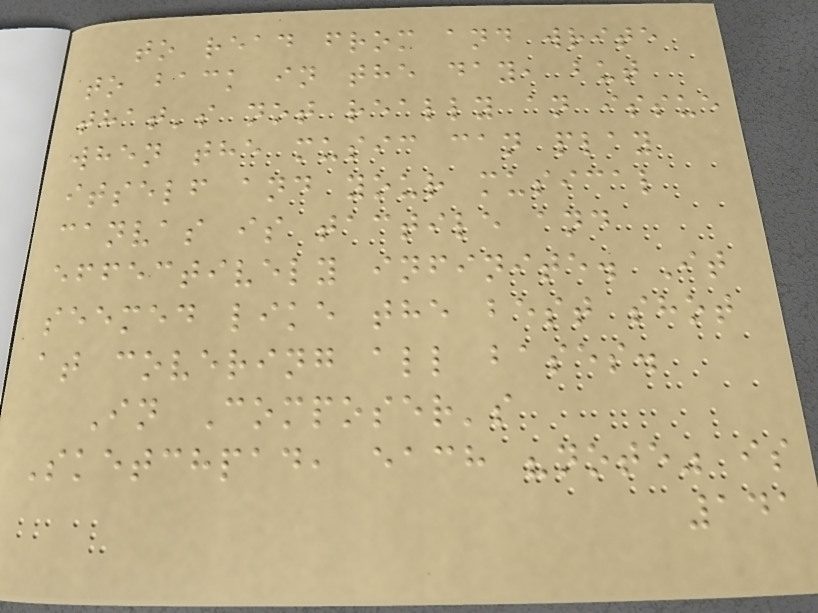to read from and write
to back in the day, but
that's not really an issue
when the music can play
itself and your musical
canvas is tactile and
effectively infinite. It
seemed like the best shot
at covering all bases.
In Composer's
Sketchpad, each "note" is
141
